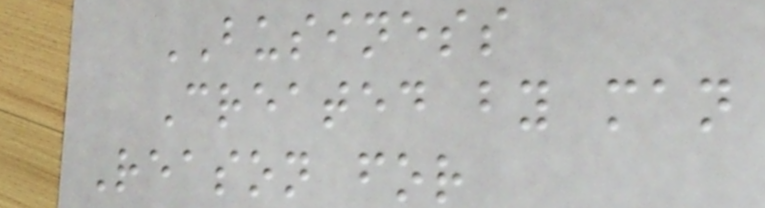BUSINESS
Created by man
Reason for
